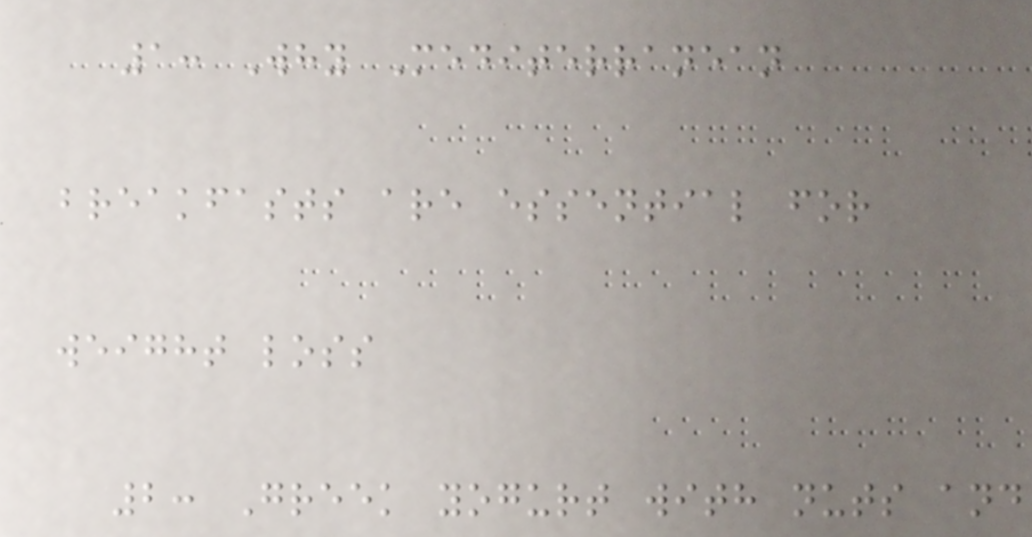1: Why Mediterranean
breakfasts are essential for
weight loss
2: Greek yogurt with nuts and
